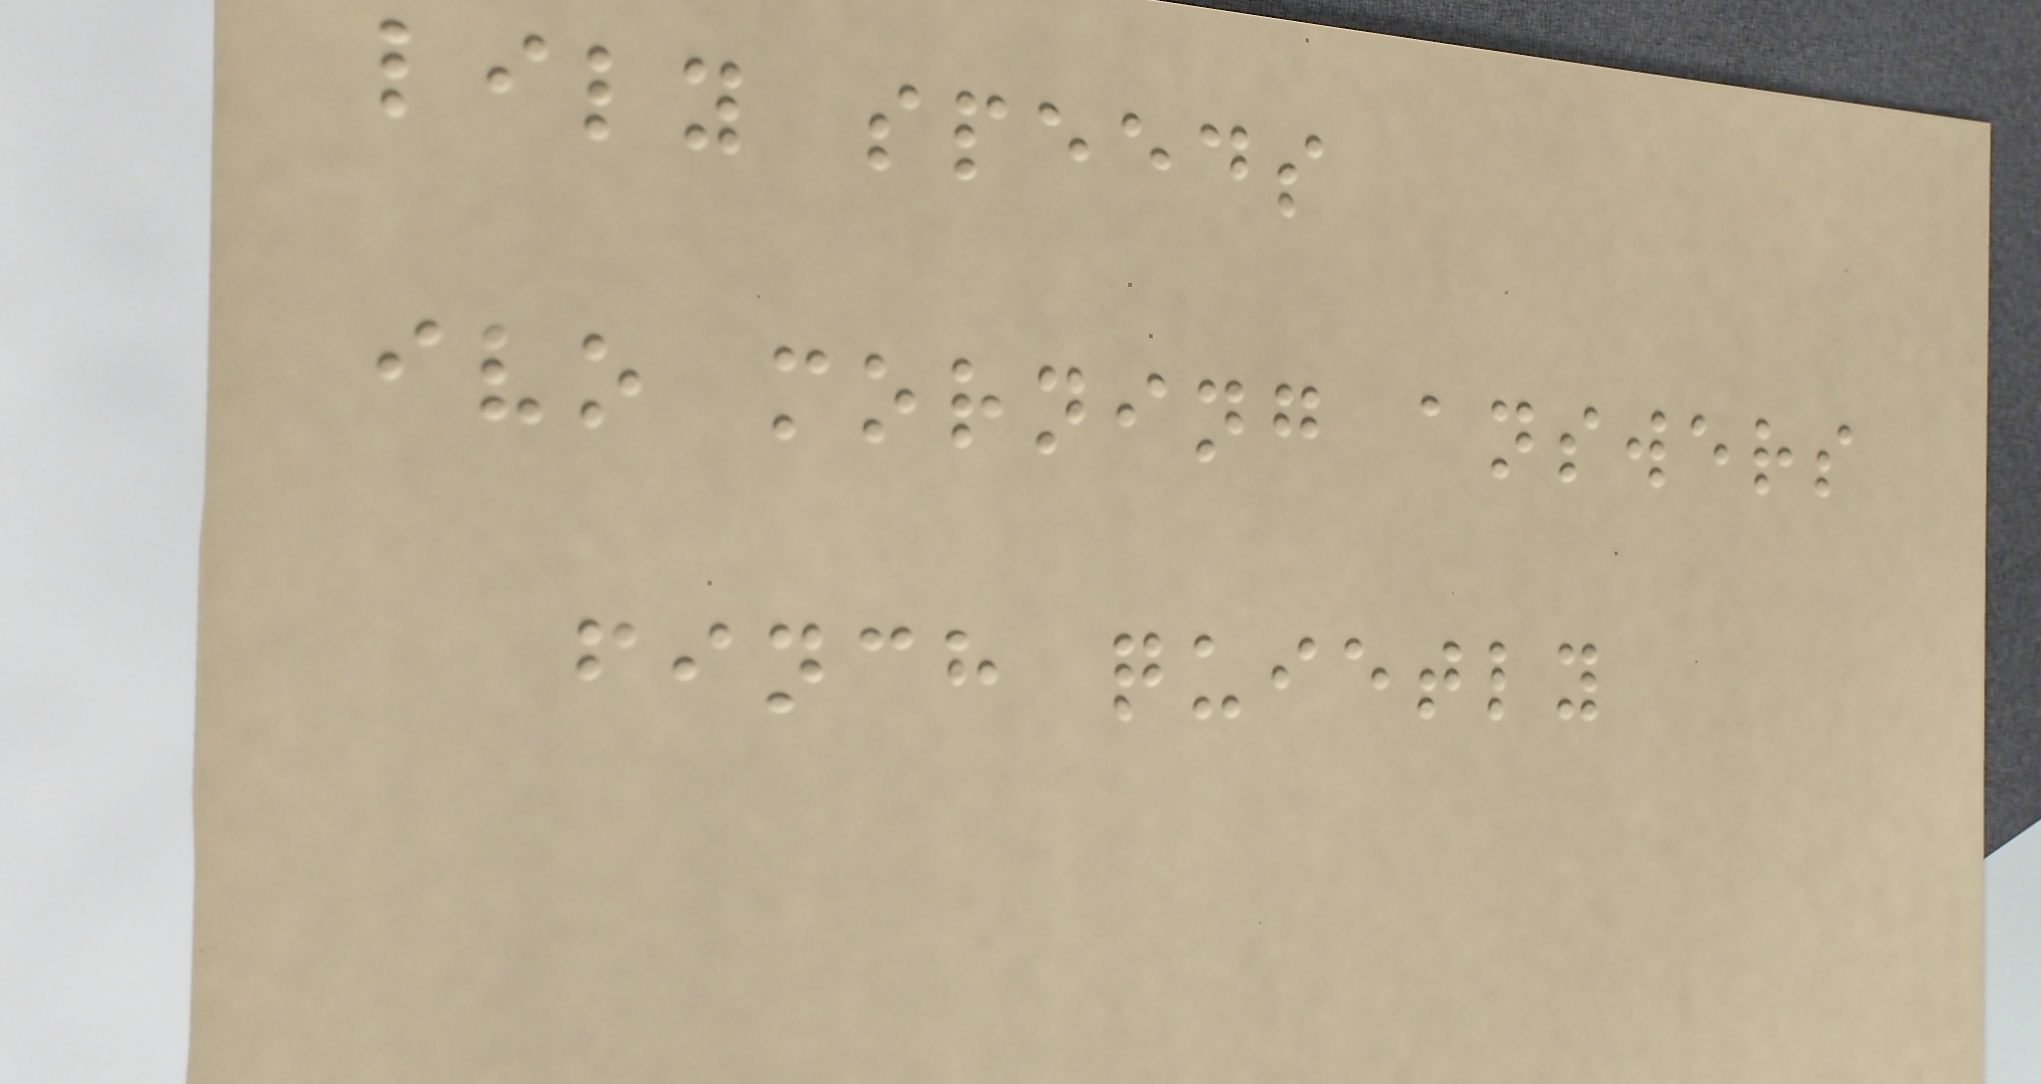lily speeds
ivo morning answers
finch quietly
